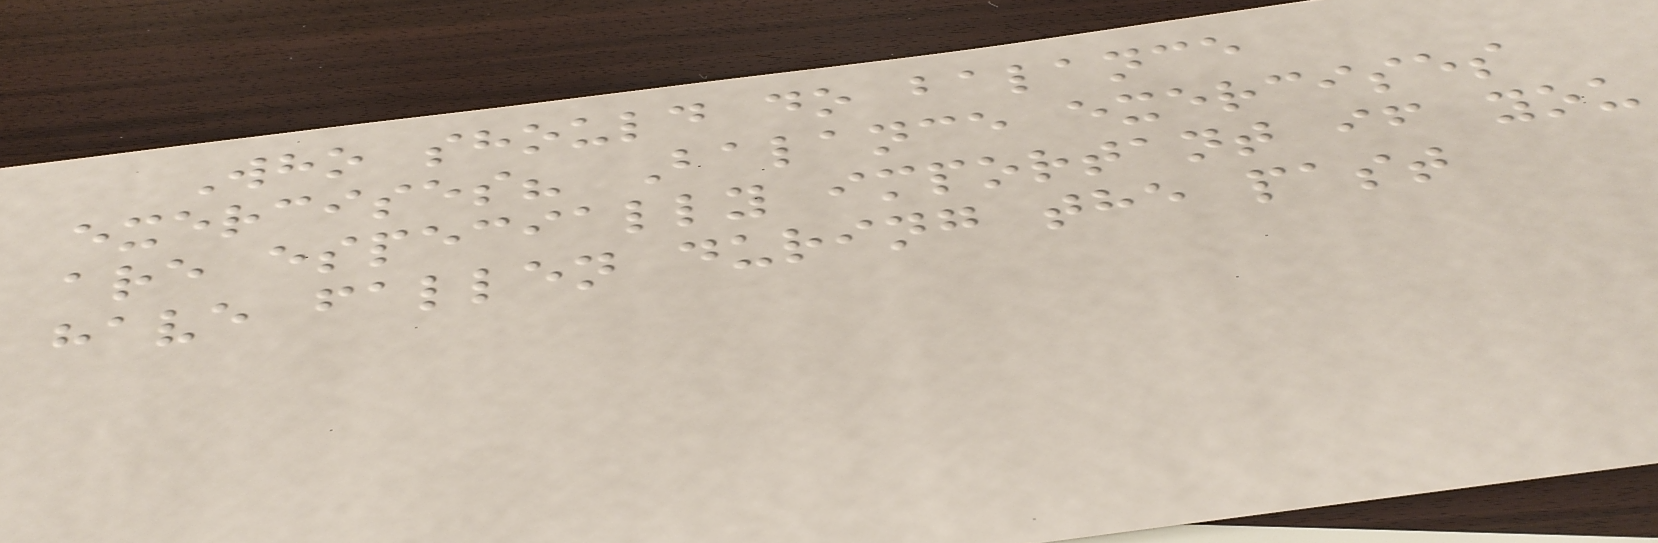Who should do balance
exercises? Balance exercises
are especially important if you
have fallen during the past
